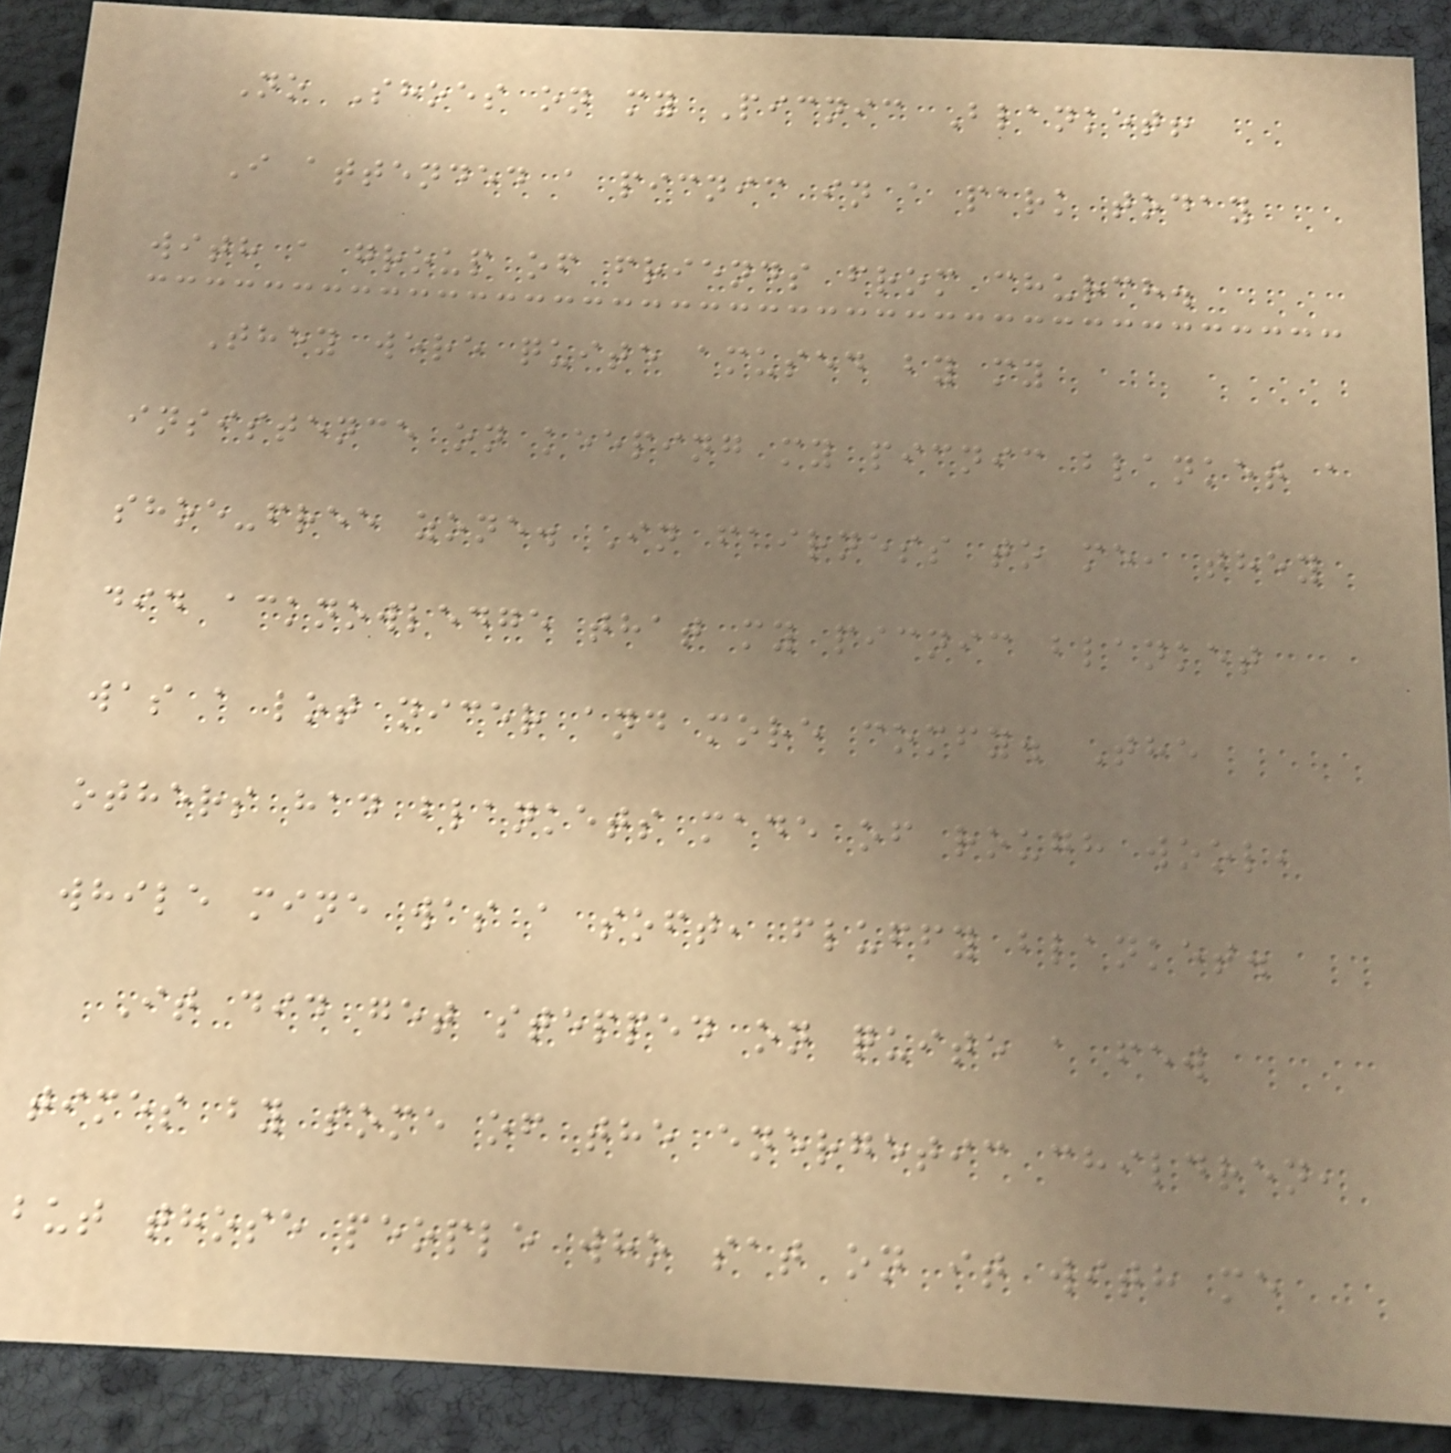No Shoes on my Picnic Blanket!
I attended a picnic in a park today
with a group of friends from church.
They were quite amused by my
insistence on keeping my picnic blanket a
shoe-free zone. In fairness to me, they
did acknowledge that my picnic blanket
was a lot nicer and more comfy. The
others had blankets made of rough wool,
while mine was a soft, fluffy blanket.
It did get stepped on quite a few
times by some of the energetic children,
but those people who sat on it with me
